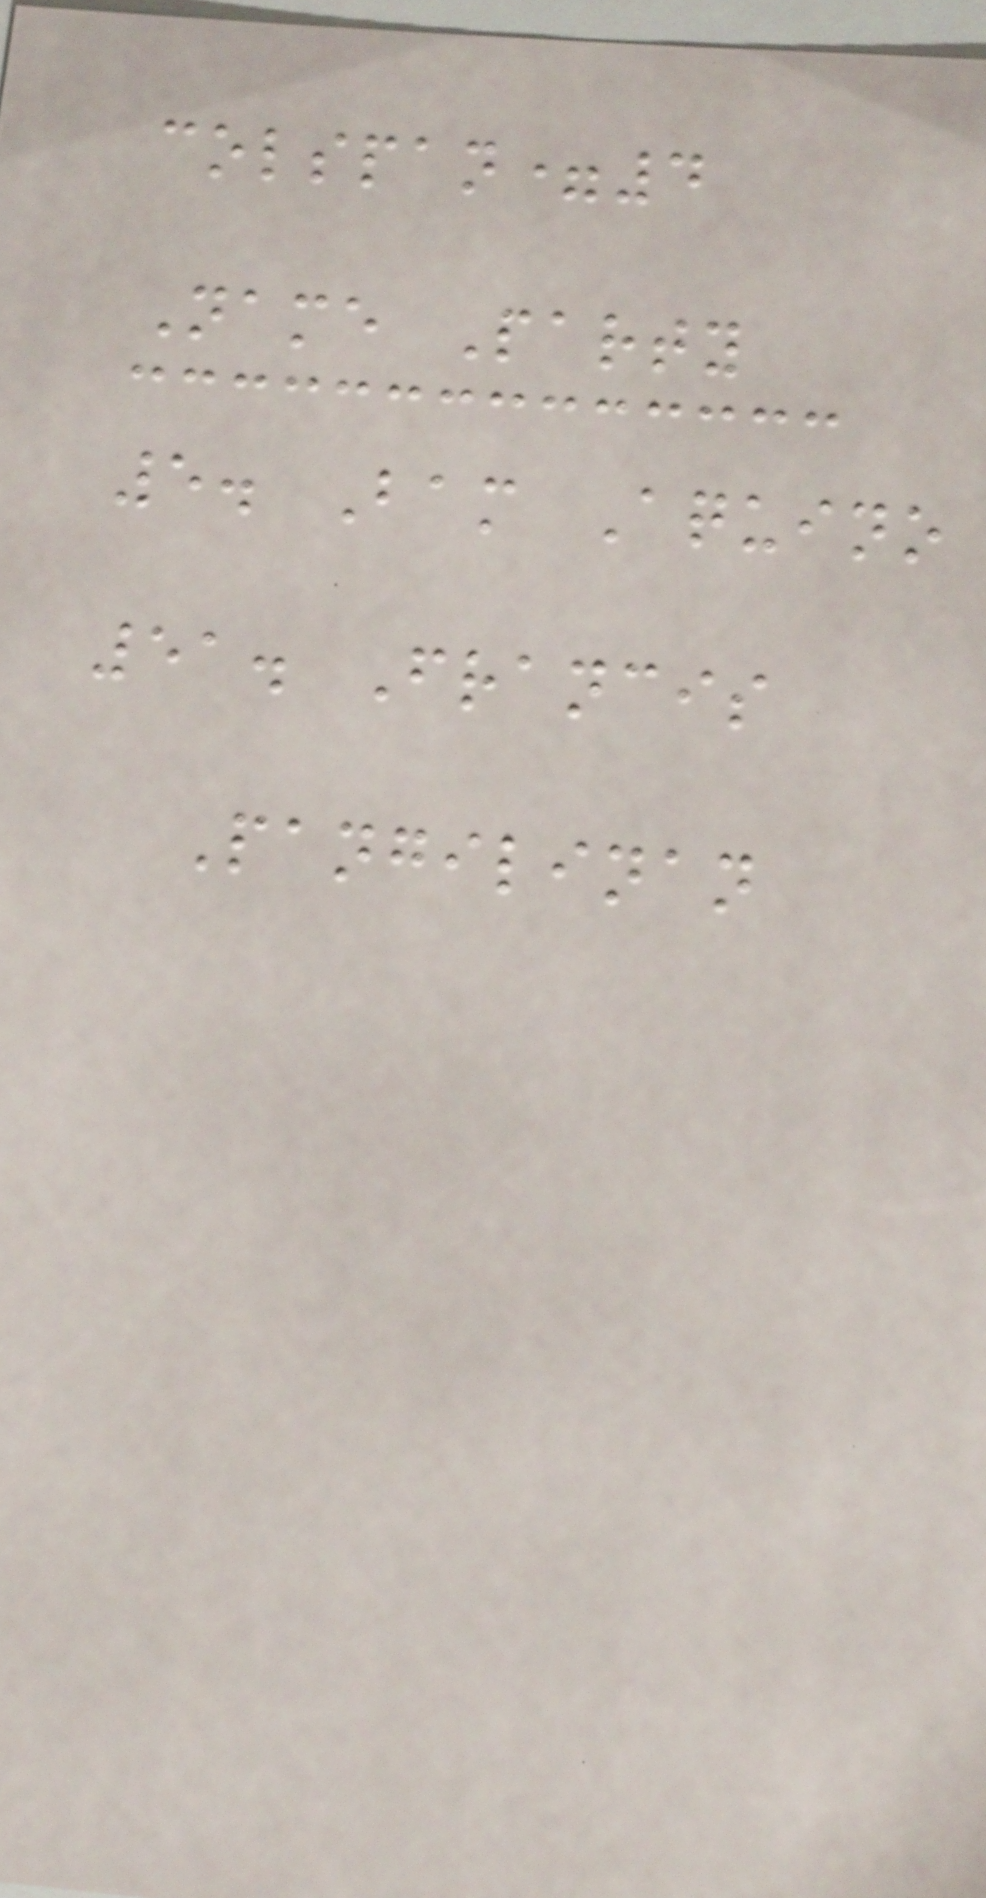colspan=4
Name Party
5. Bam Aquino
51. Francis
Pangilinan
